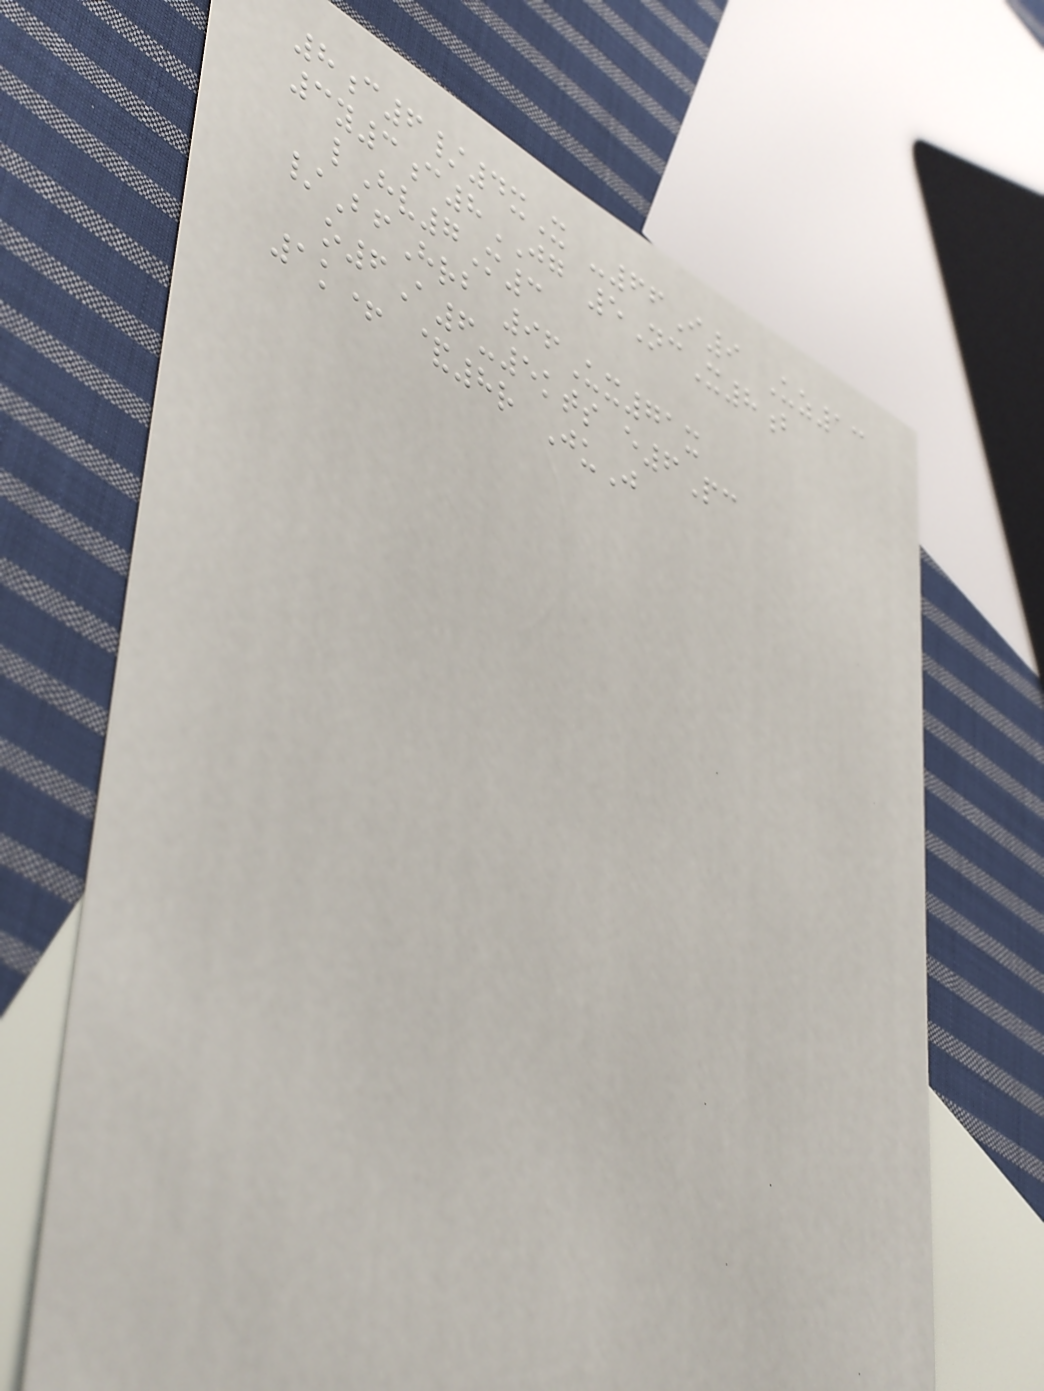8c6/4xX -66I9 Uz13
3y3c8JG 5NcX8b
lHv7M3
/BfHrb 96Ux71x
o6A6-5kts e6Pc
1k+ &8r JuJ
